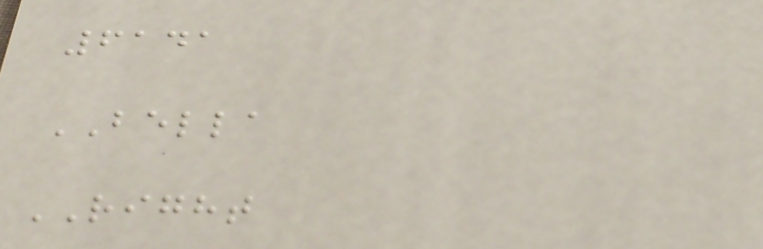6141
BELLA
RIGHT
